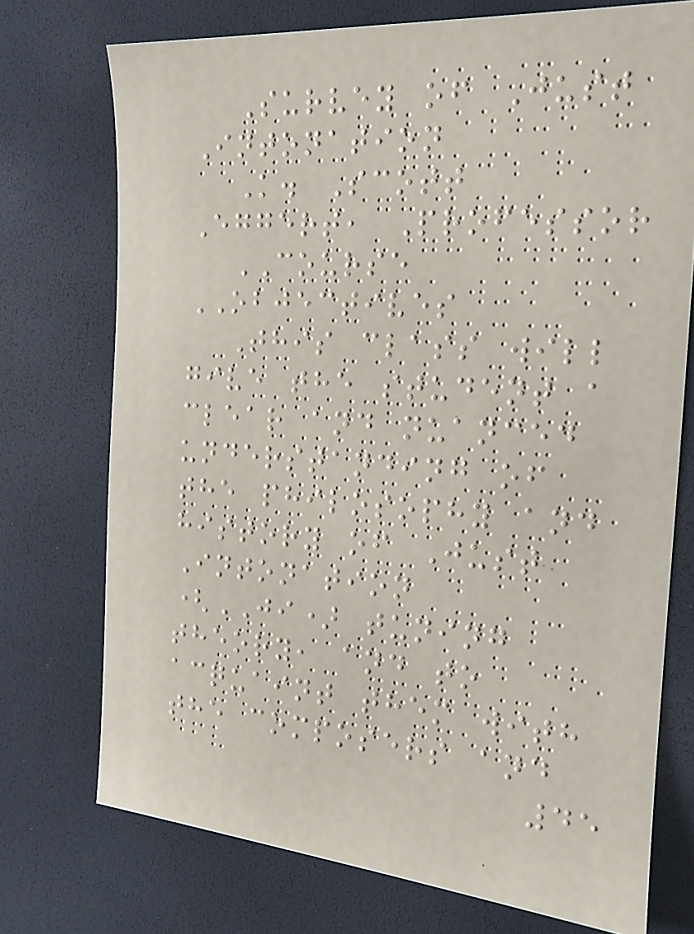Survey of Just
Intonation
K. Scott
Eggert, Professor
COURSE
OBJECTIVES
This class will
give the student a
clear and nuanced
understanding of
the philosophy and
history of Just
Intonation
(JI) tuning
theory, and to
acquaint them with
the composers and
45
